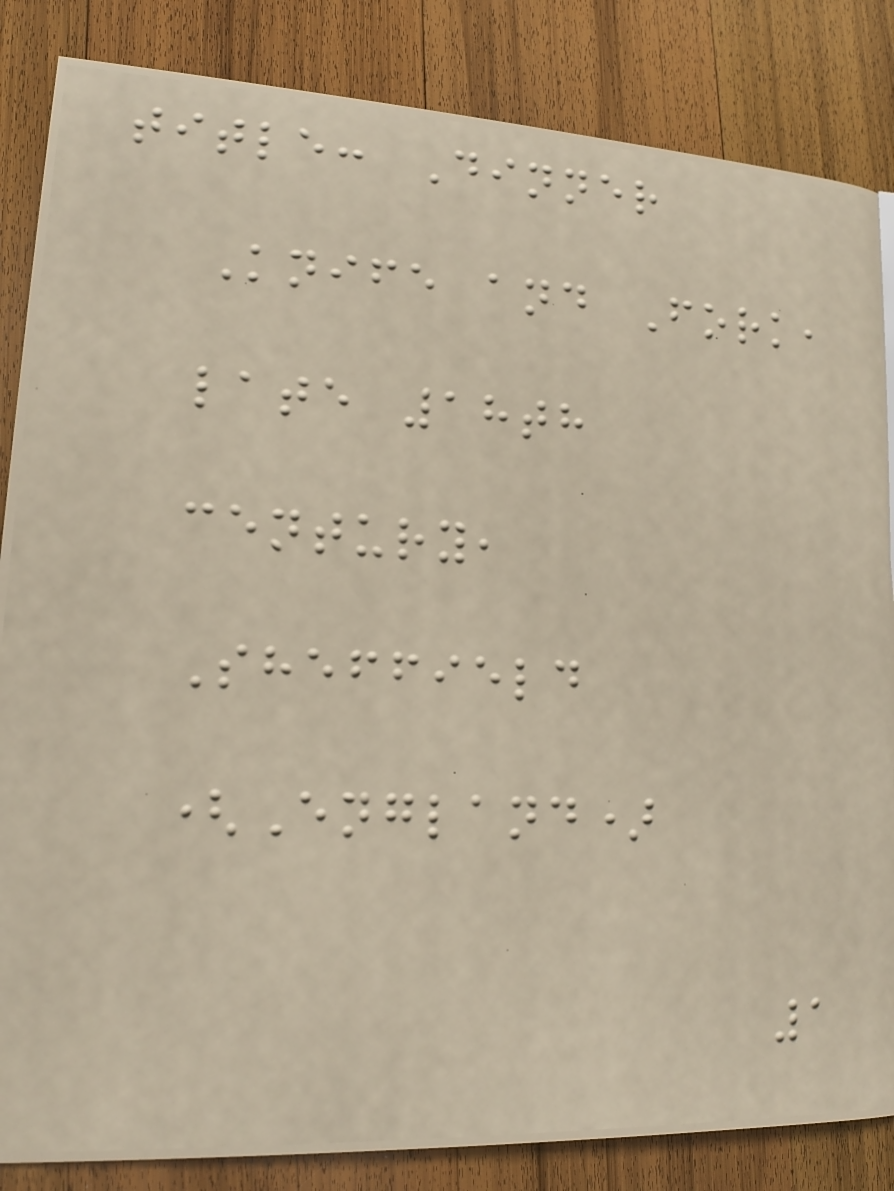title: Dinner
Knife and Fork,
late 18th
century,
Sheffield
(England)
1
